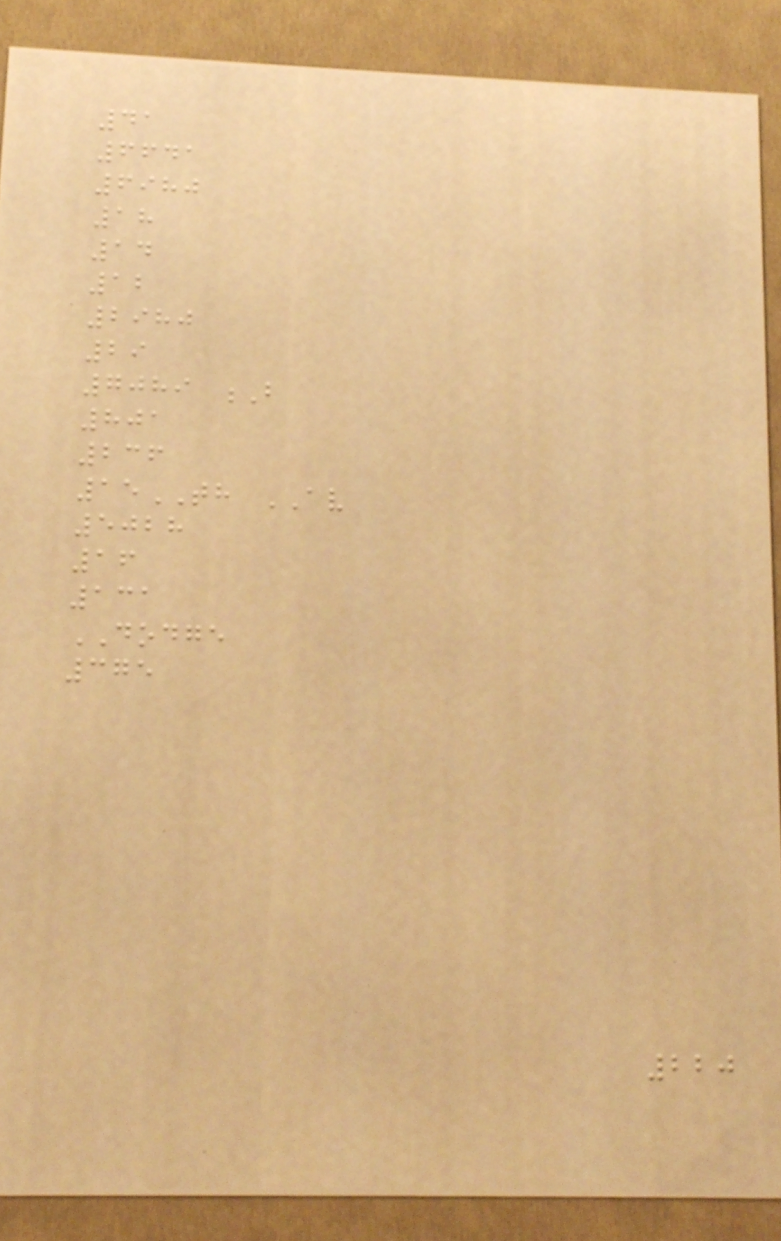41
6641
6980
18
14
12
2980
29
7089 B
801
236
15TH AV
5028
16
131
DODGE
375
220
